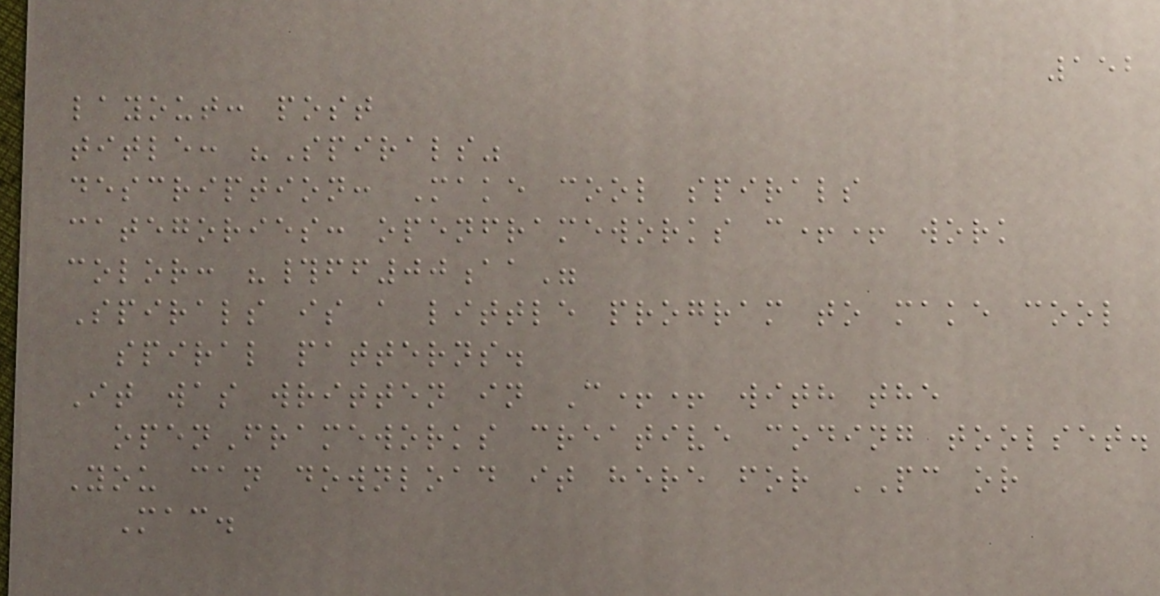152
layout: post
title: "Spirals"
description: Make cool spirals
categories: openframeworks c++ work
color: "#ff00aa"
Spirals is a little program to make cool
spiral patterns.
It was written in C++ with the
openFrameworks creative coding toolset.
You can download it here for PC or
Mac.
